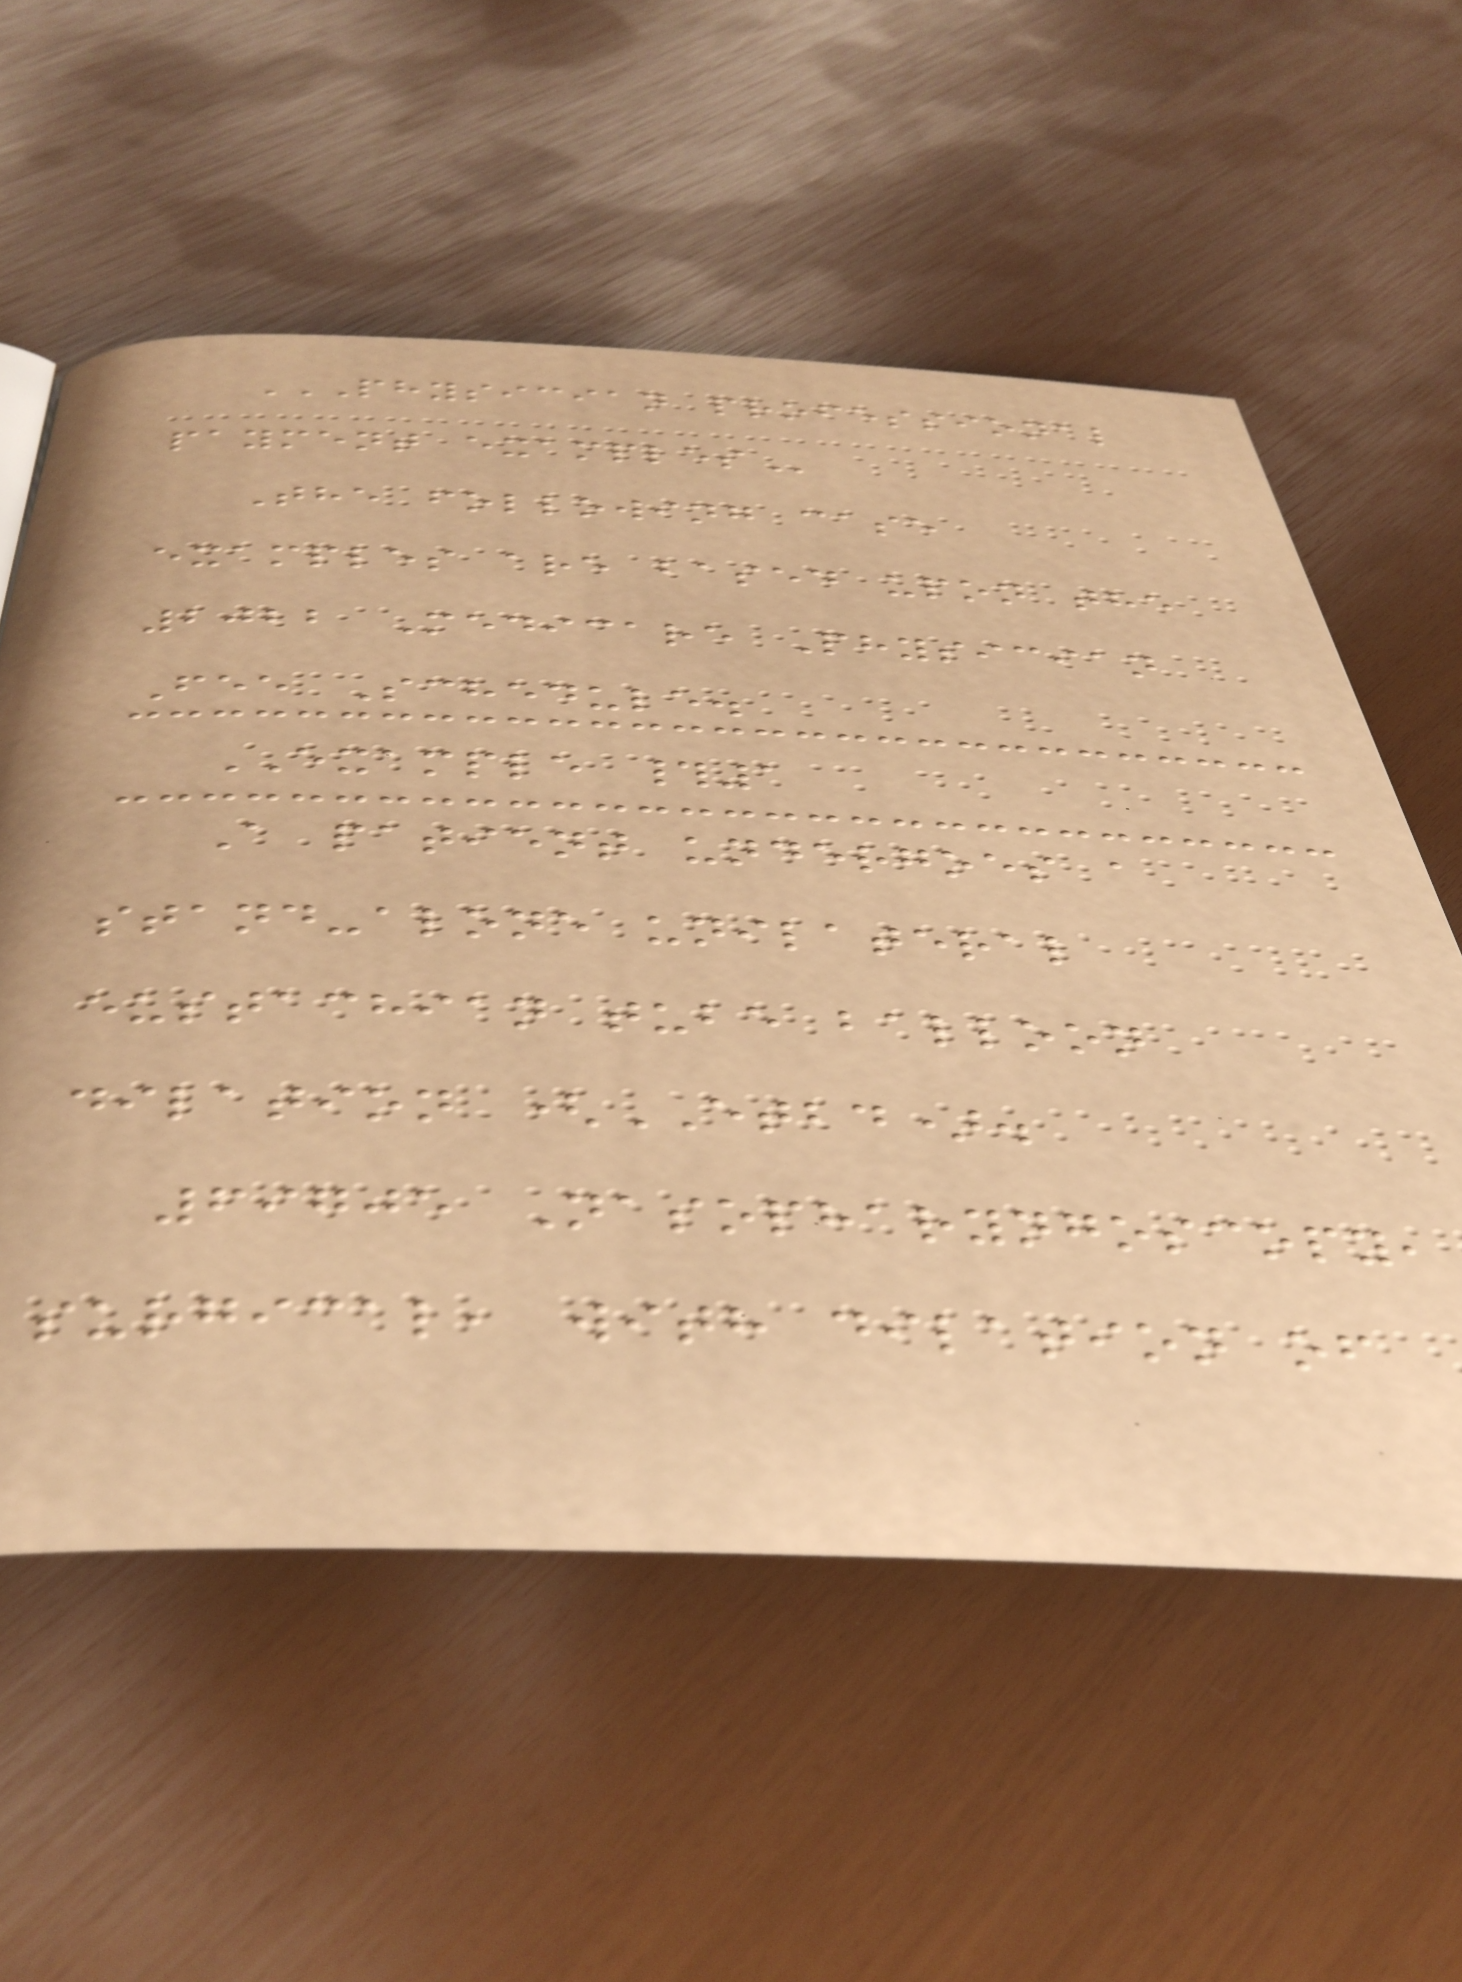PHYSICIAN PROFESSIONAL
PAYMENT EXAMPLES
The following case
examples are based upon the
2022 Medicare Physician
Fee Schedule.
EXAMPLE #1
A patient undergoes a
stand-alone unilateral
eustachian tube balloon
dilation (ETBD).
69705 Nasopharyngoscopy,
surgical, with dilation of
